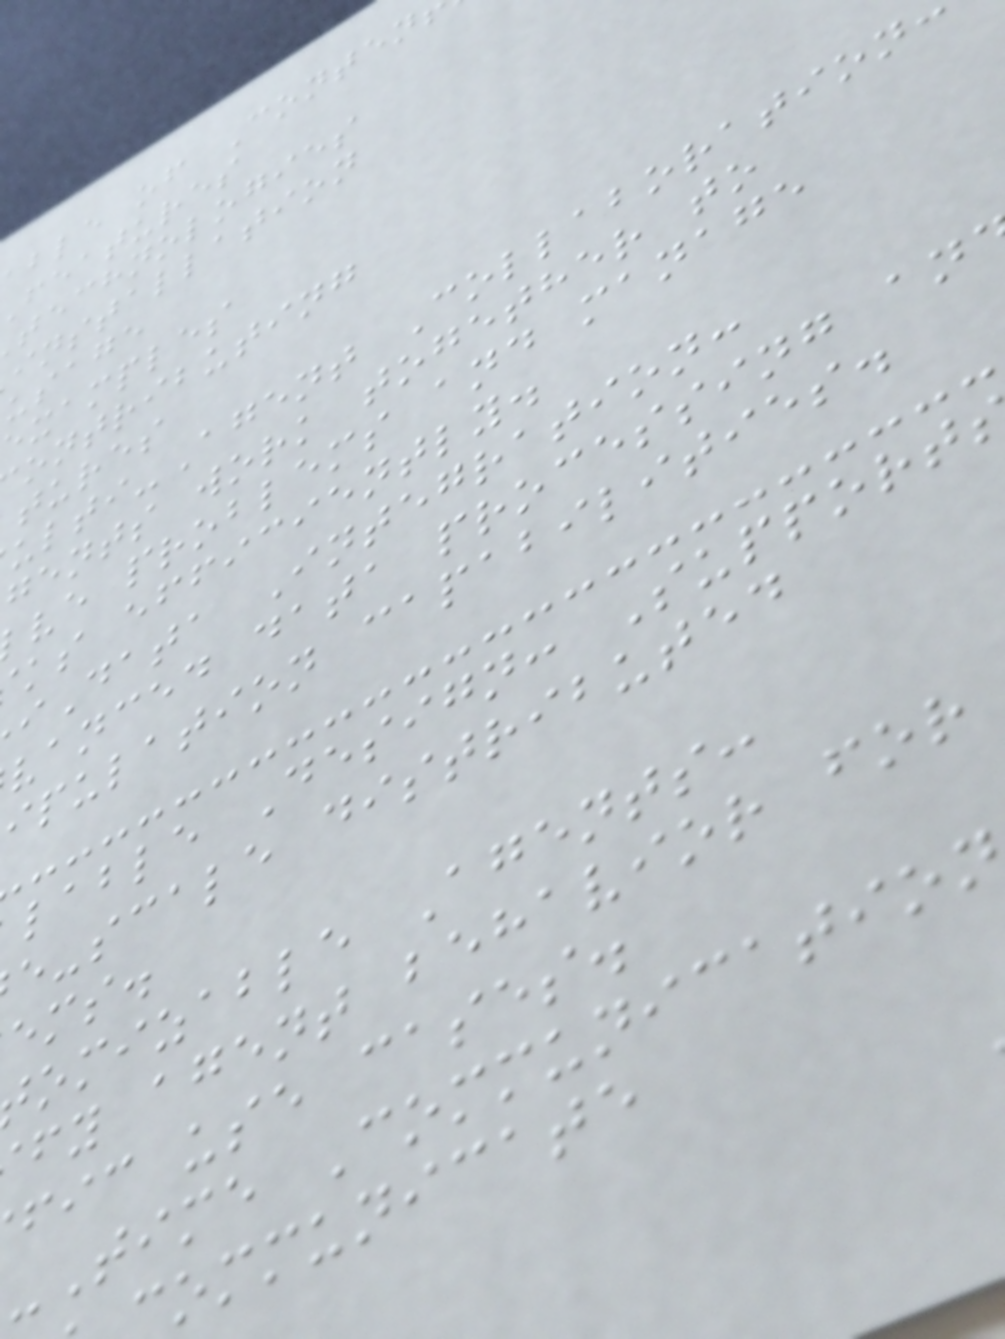ble of Conten
features
technologies
installation
usage
xamples
ontributing
tures
ulti-Agent Collaboration
gents work together to
ve problems and manage
ks efficiently.
iData Integration:
vanced data processing an
ipulation capabilities.
lable Design: Support
e-scale distributed
ems.
omizable Agents:
fy agent behavior for
fic use cases.
-Time Communication
ommunicate
